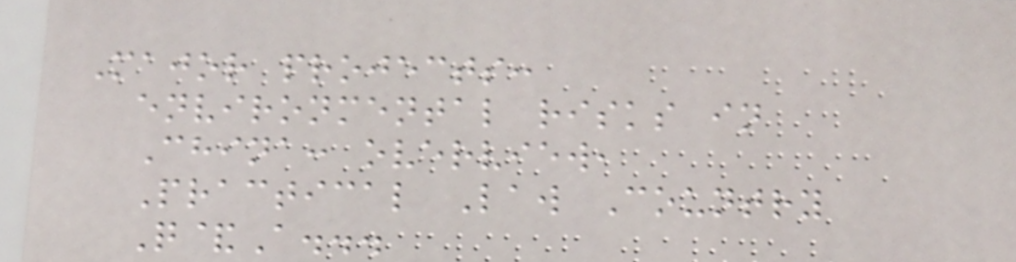Major projects:
environmental risks in
China: overview,
Practical Law Country
Q&A...
